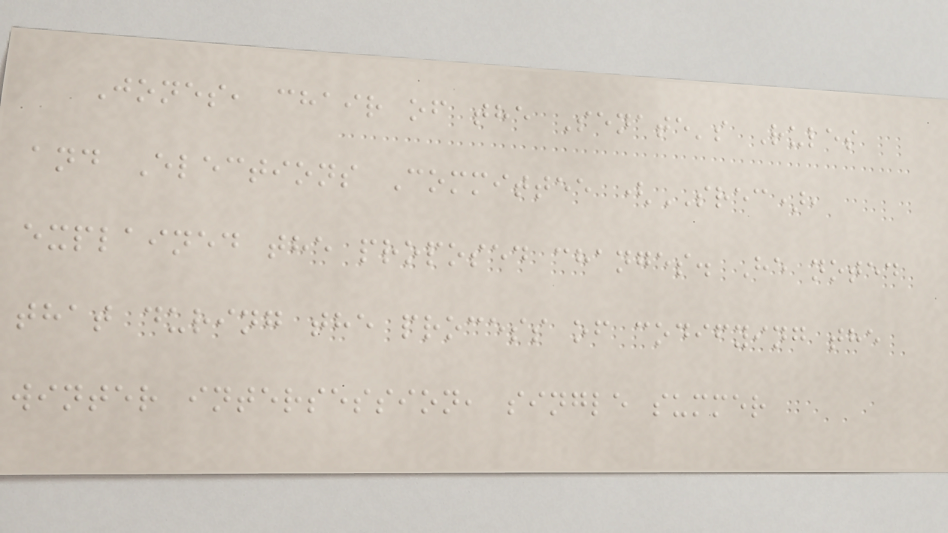Jones, chair of the Senate's Rules
and Elections Committee (SREC),
explained the proposed changes. He noted
that during the process of codifying the
winter intersession, single summer
